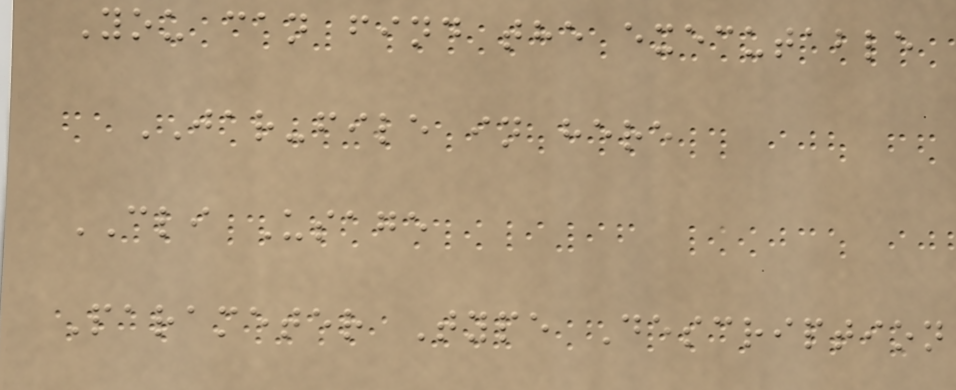You can find the executable
JAR-file in here
CLI Usage
Parameter Type Description
